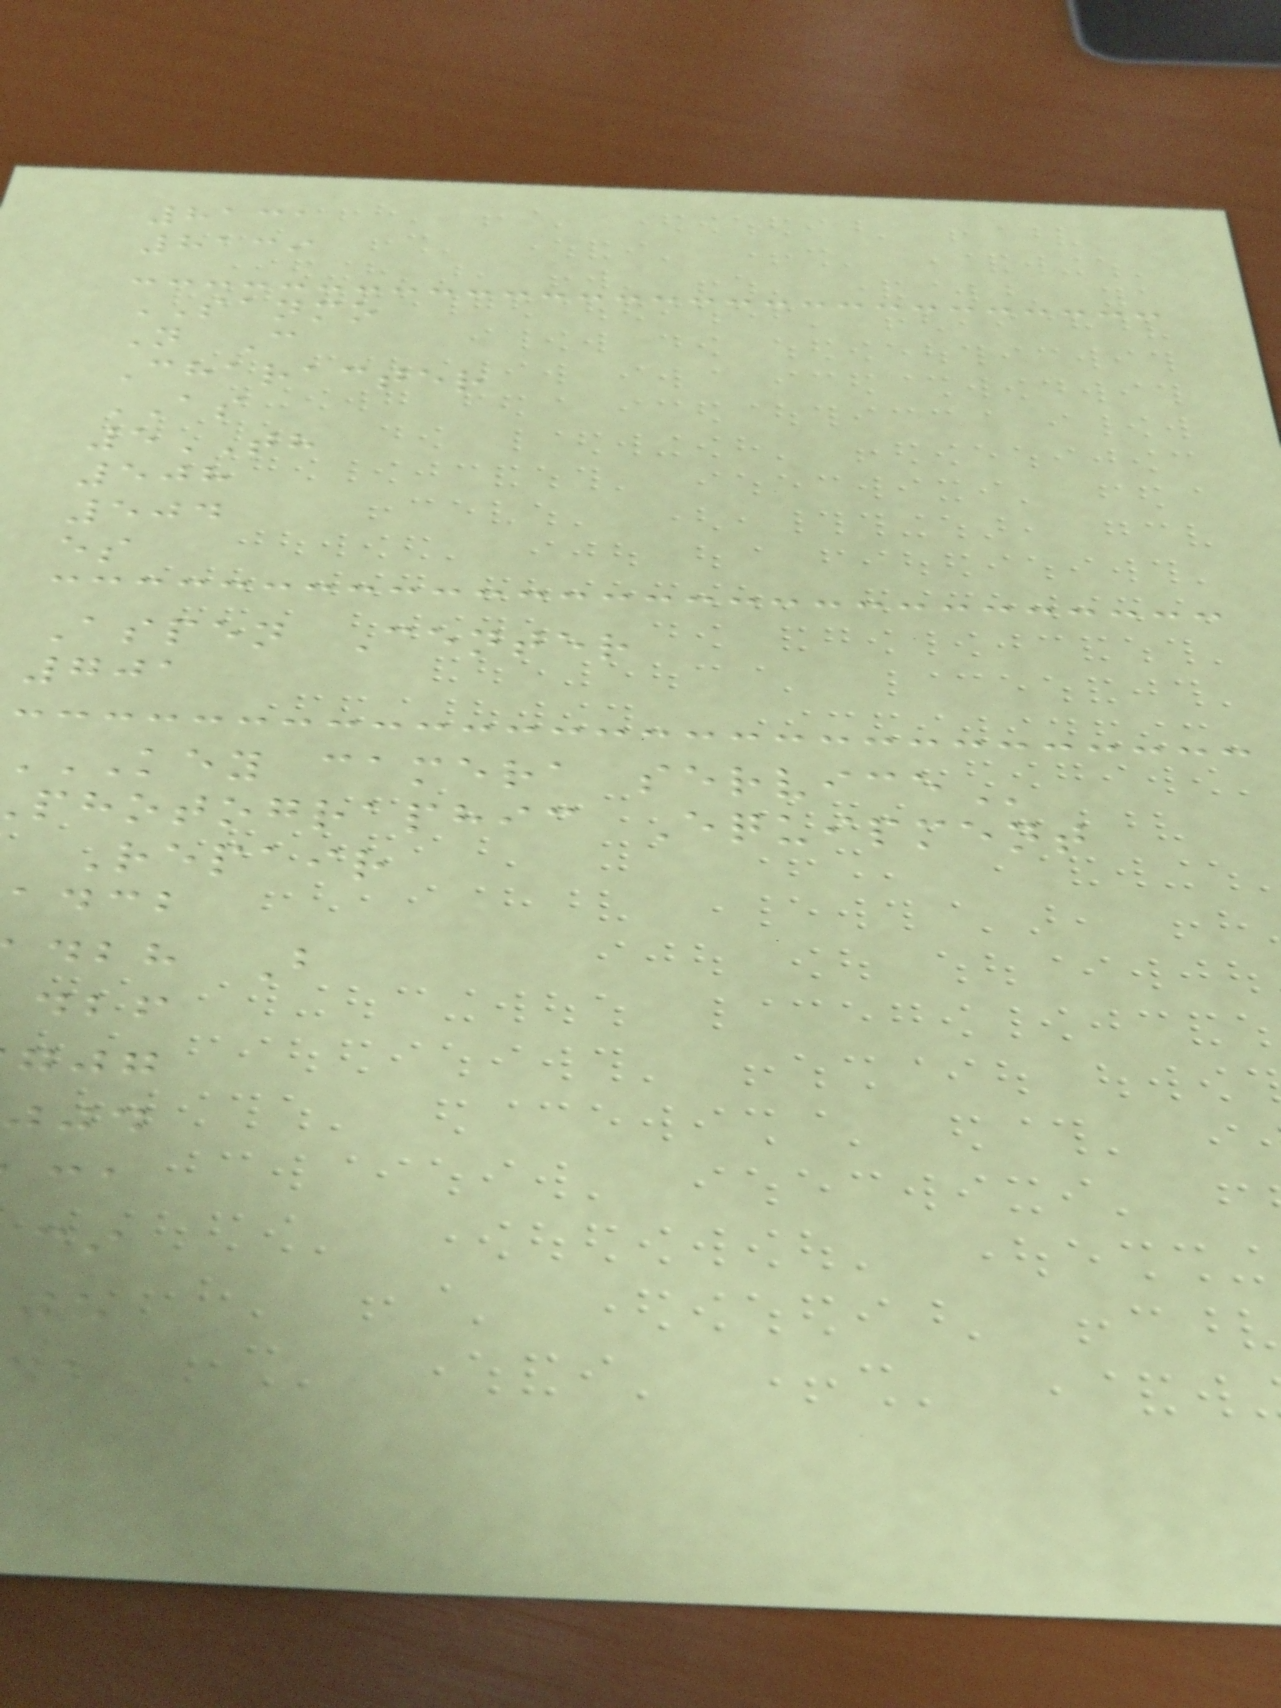8131
8139
SANMO
N C
Character
AS
5TH
508
504
es
Aspen Center
701
KEY camera
photographic Equipment
Repair
adcb
dbh B
